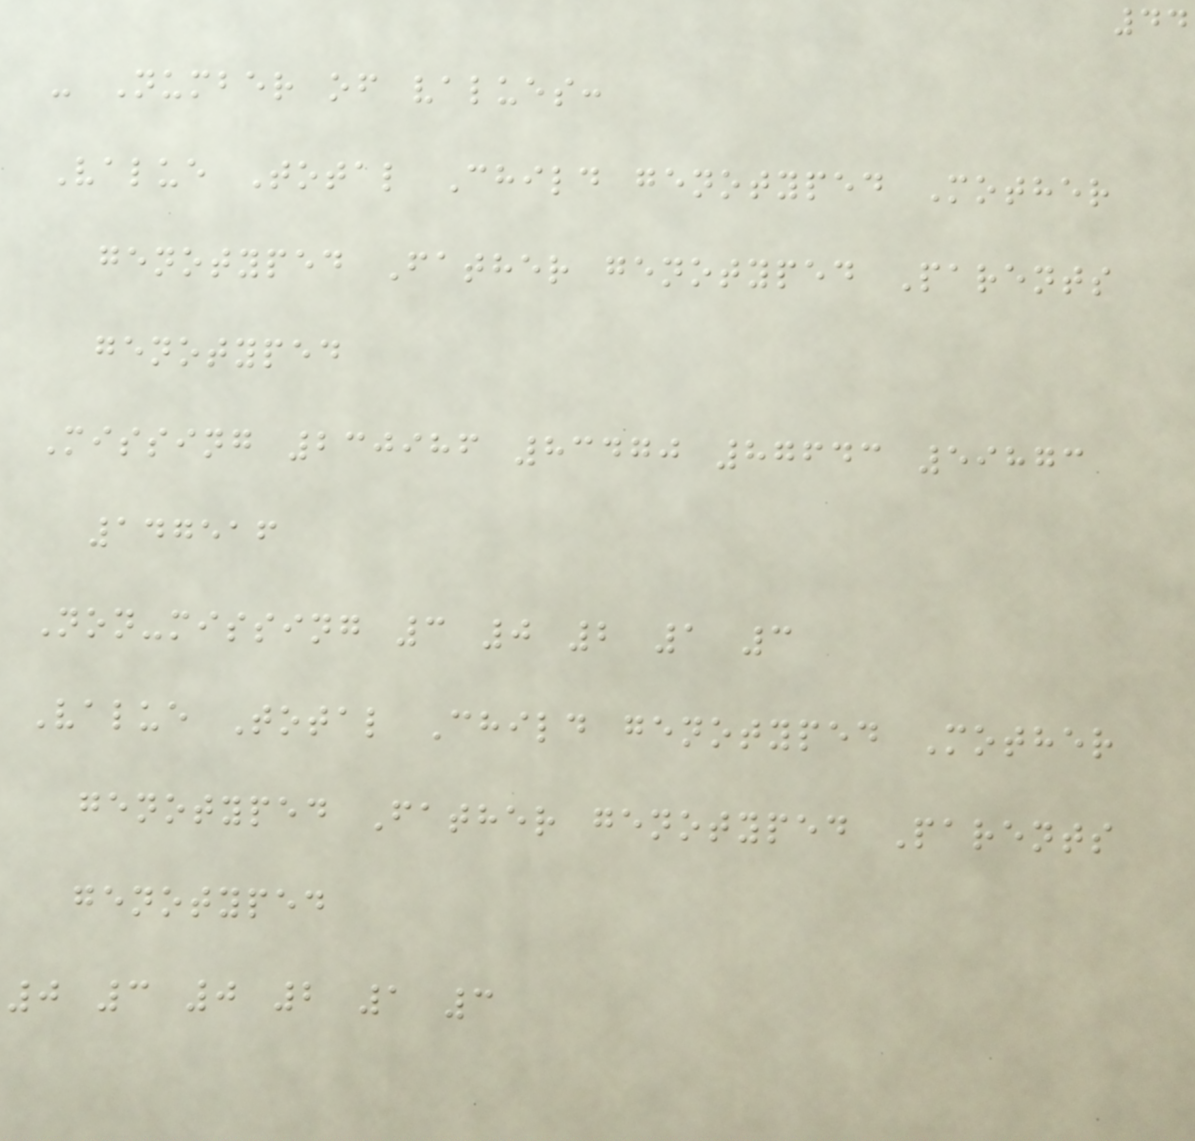44
- Number of values:
Value Total Child genotyped Mother
genotyped Father genotyped Parents
genotyped
Missing 230986 83470 87643 59873
147516
Non-missing 3 0 2 1 3
Value Total Child genotyped Mother
genotyped Father genotyped Parents
genotyped
0 3 0 2 1 3
